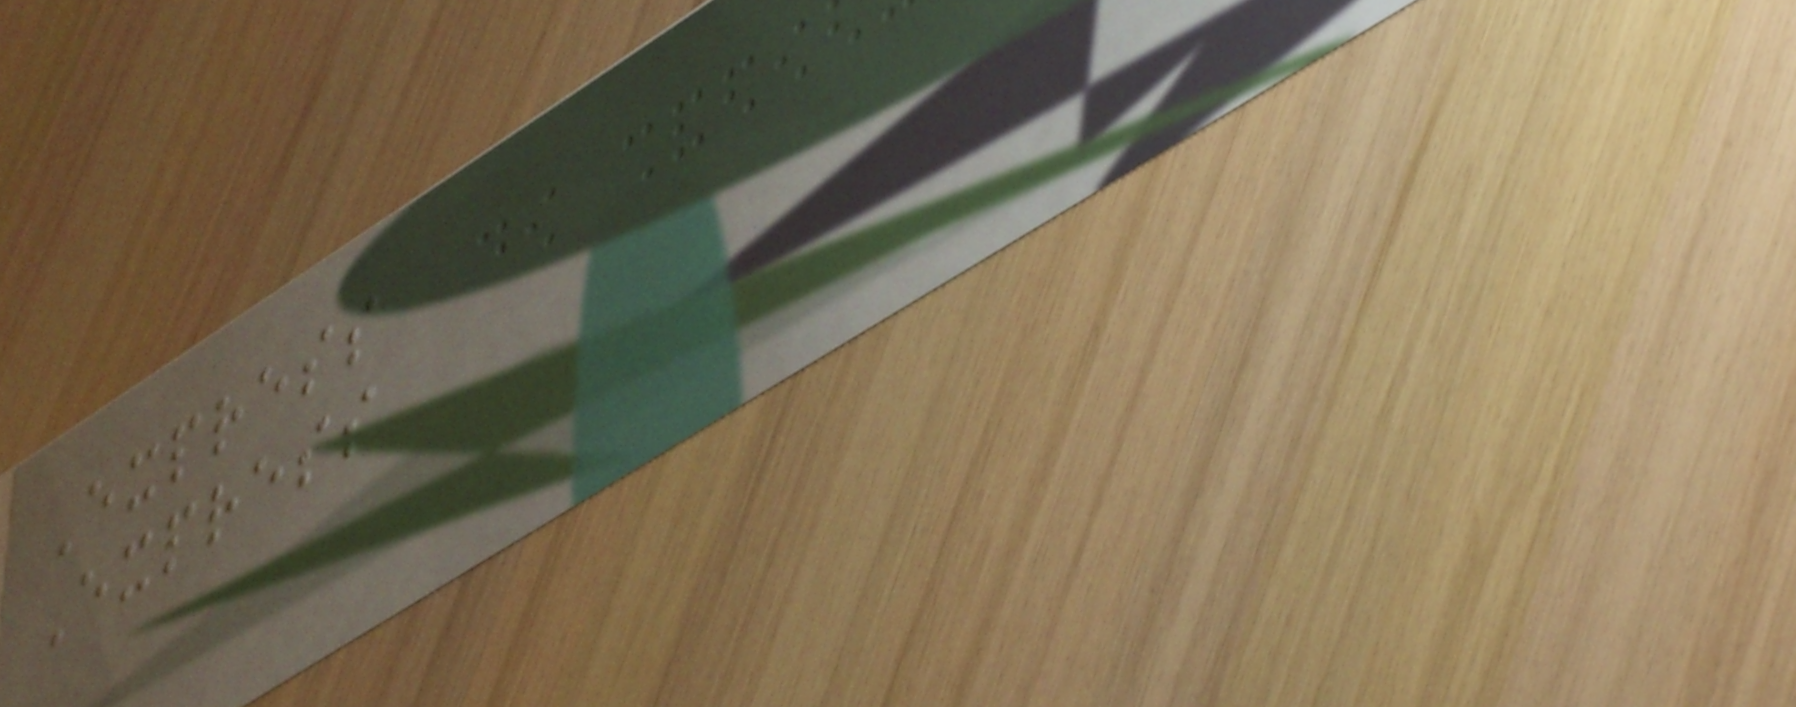Express
Express
